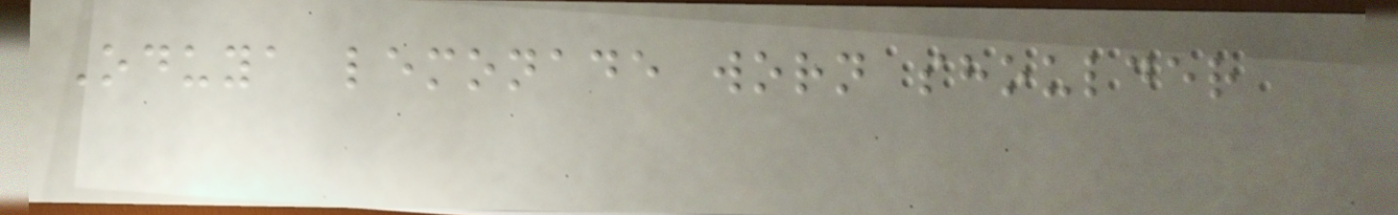Oduya lemonade worn shoulder
